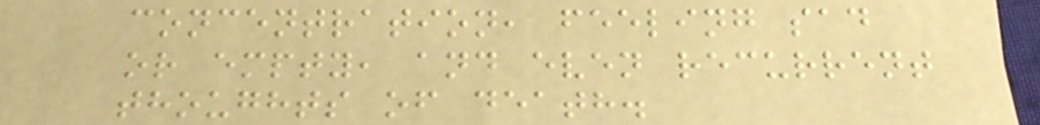concentration, feeling sad
or empty, and even recurrent
thoughts of death.
